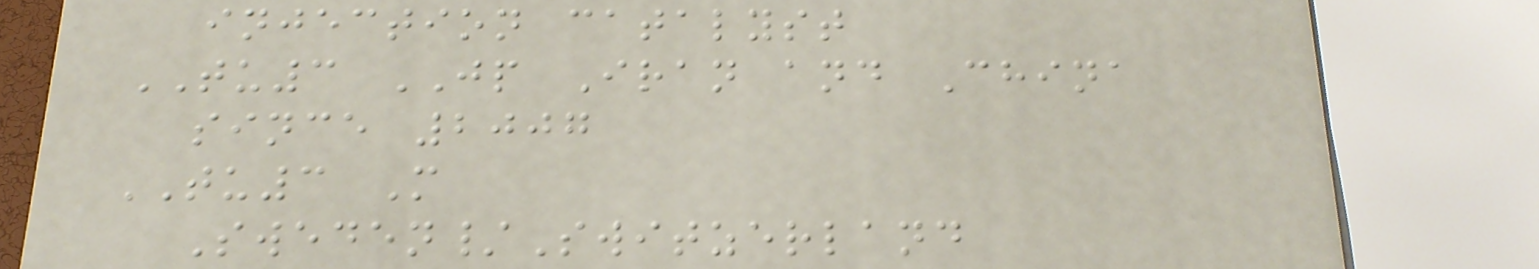injection catalyst
TU3 JP Iran and China
since 2007
TU3 M
Sweden/Switzerland
